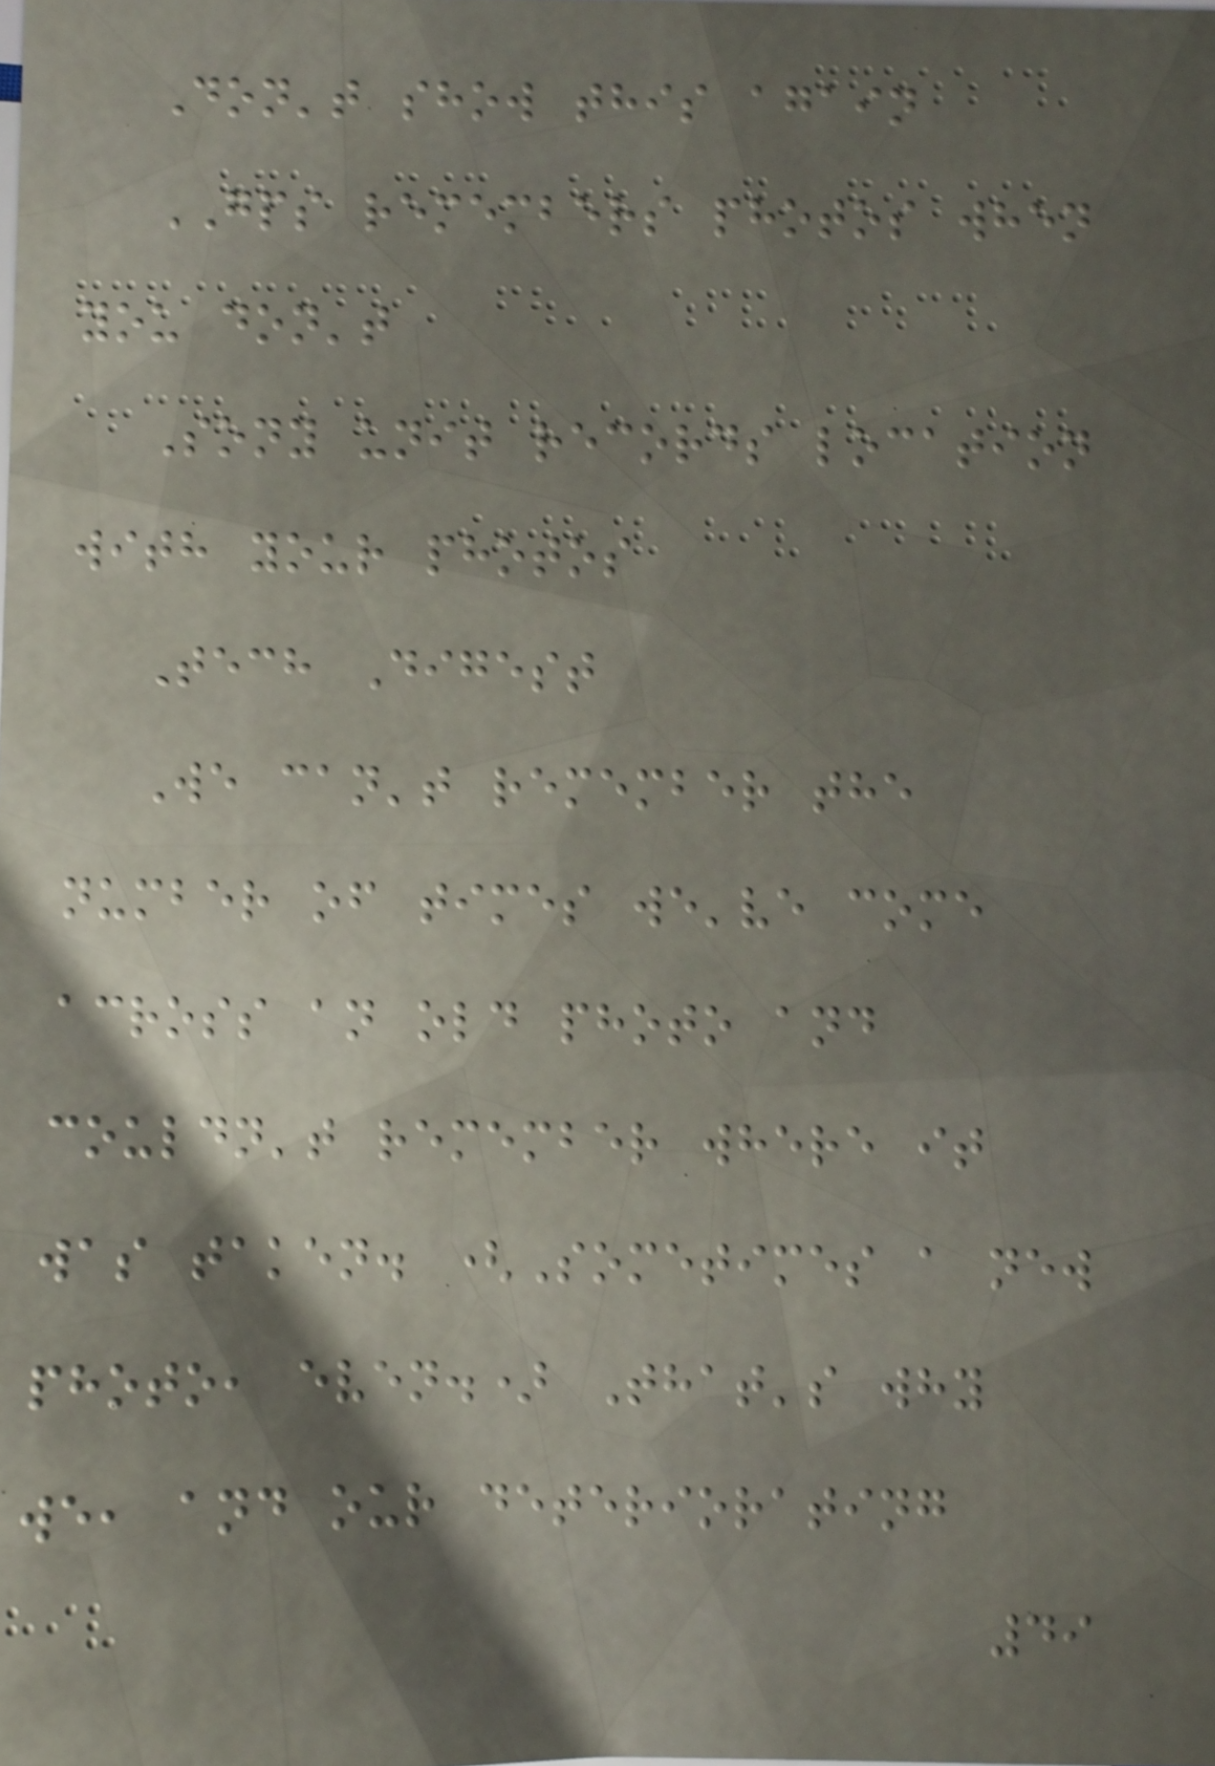Don't show this again
GPS remembers photos when
you don't
Sony unit records location
with your photos
Tech Digest
We can't remember the
number of times we've come
across an old photo and
couldn't remember where it
was taken. (Sometimes a new
photo, even.) That's why
we, and our deteriorating
49
